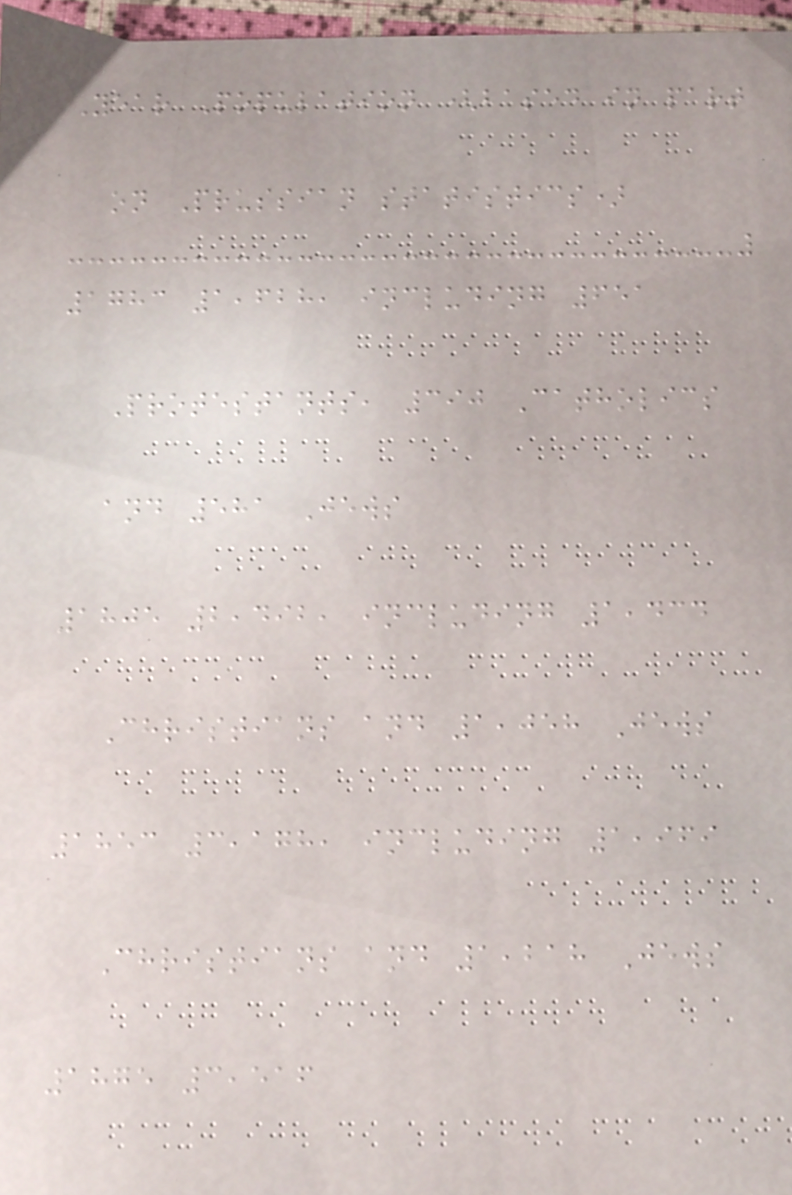Year Population (based in part
on Prussian statistics)
1783 1,628, including 651
Protestants, 390 Catholics
and 581 Jews
1805 2,492, including 1,434
Christians and 1,058 Jews
1853 3,178, including 1,969
Christians and 1,218 Jews
1875 3,516
